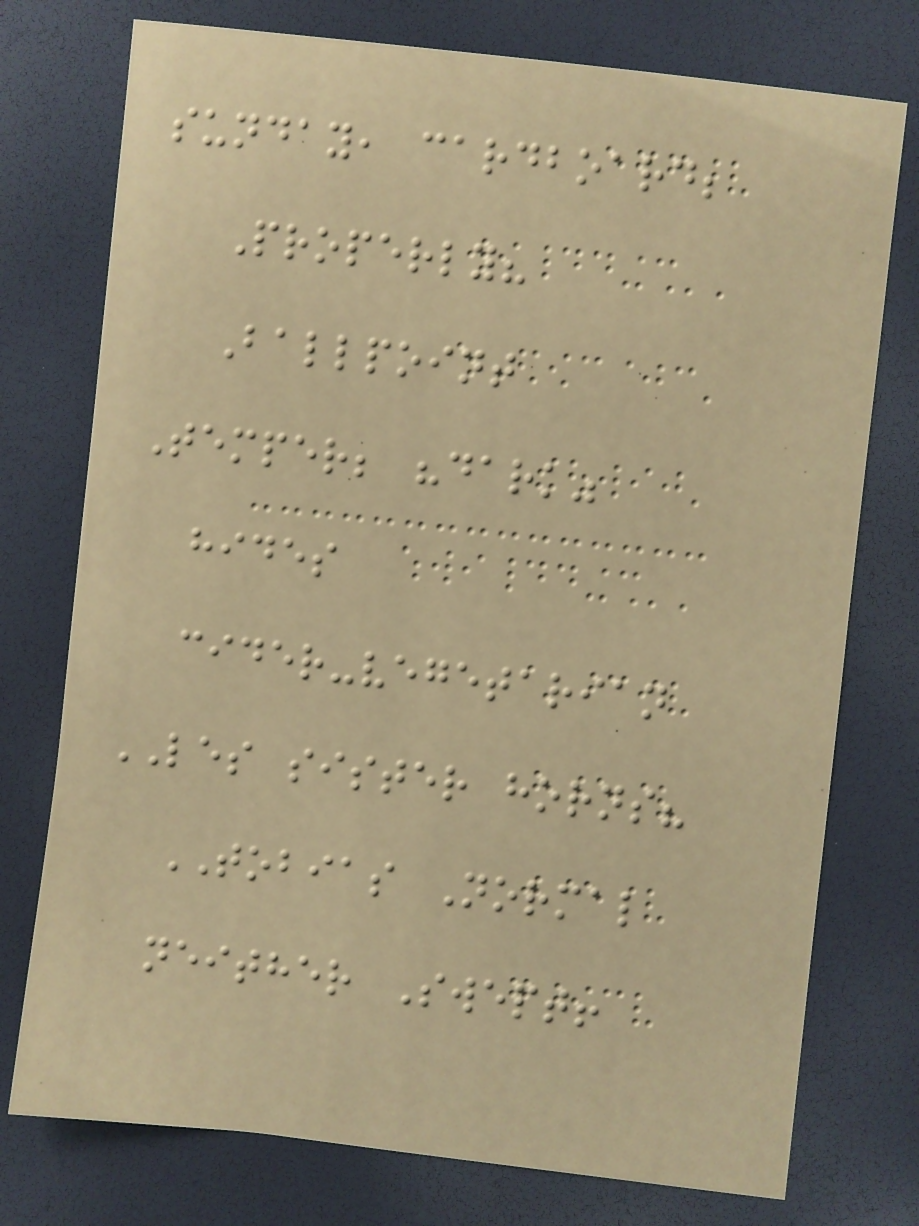sunday, cardboard;
Properly?
Ballpoint
Temper; "dark"
hides
cider-vegetarian
LES sister horns?
TOBIAS Normal
neither Swept!
